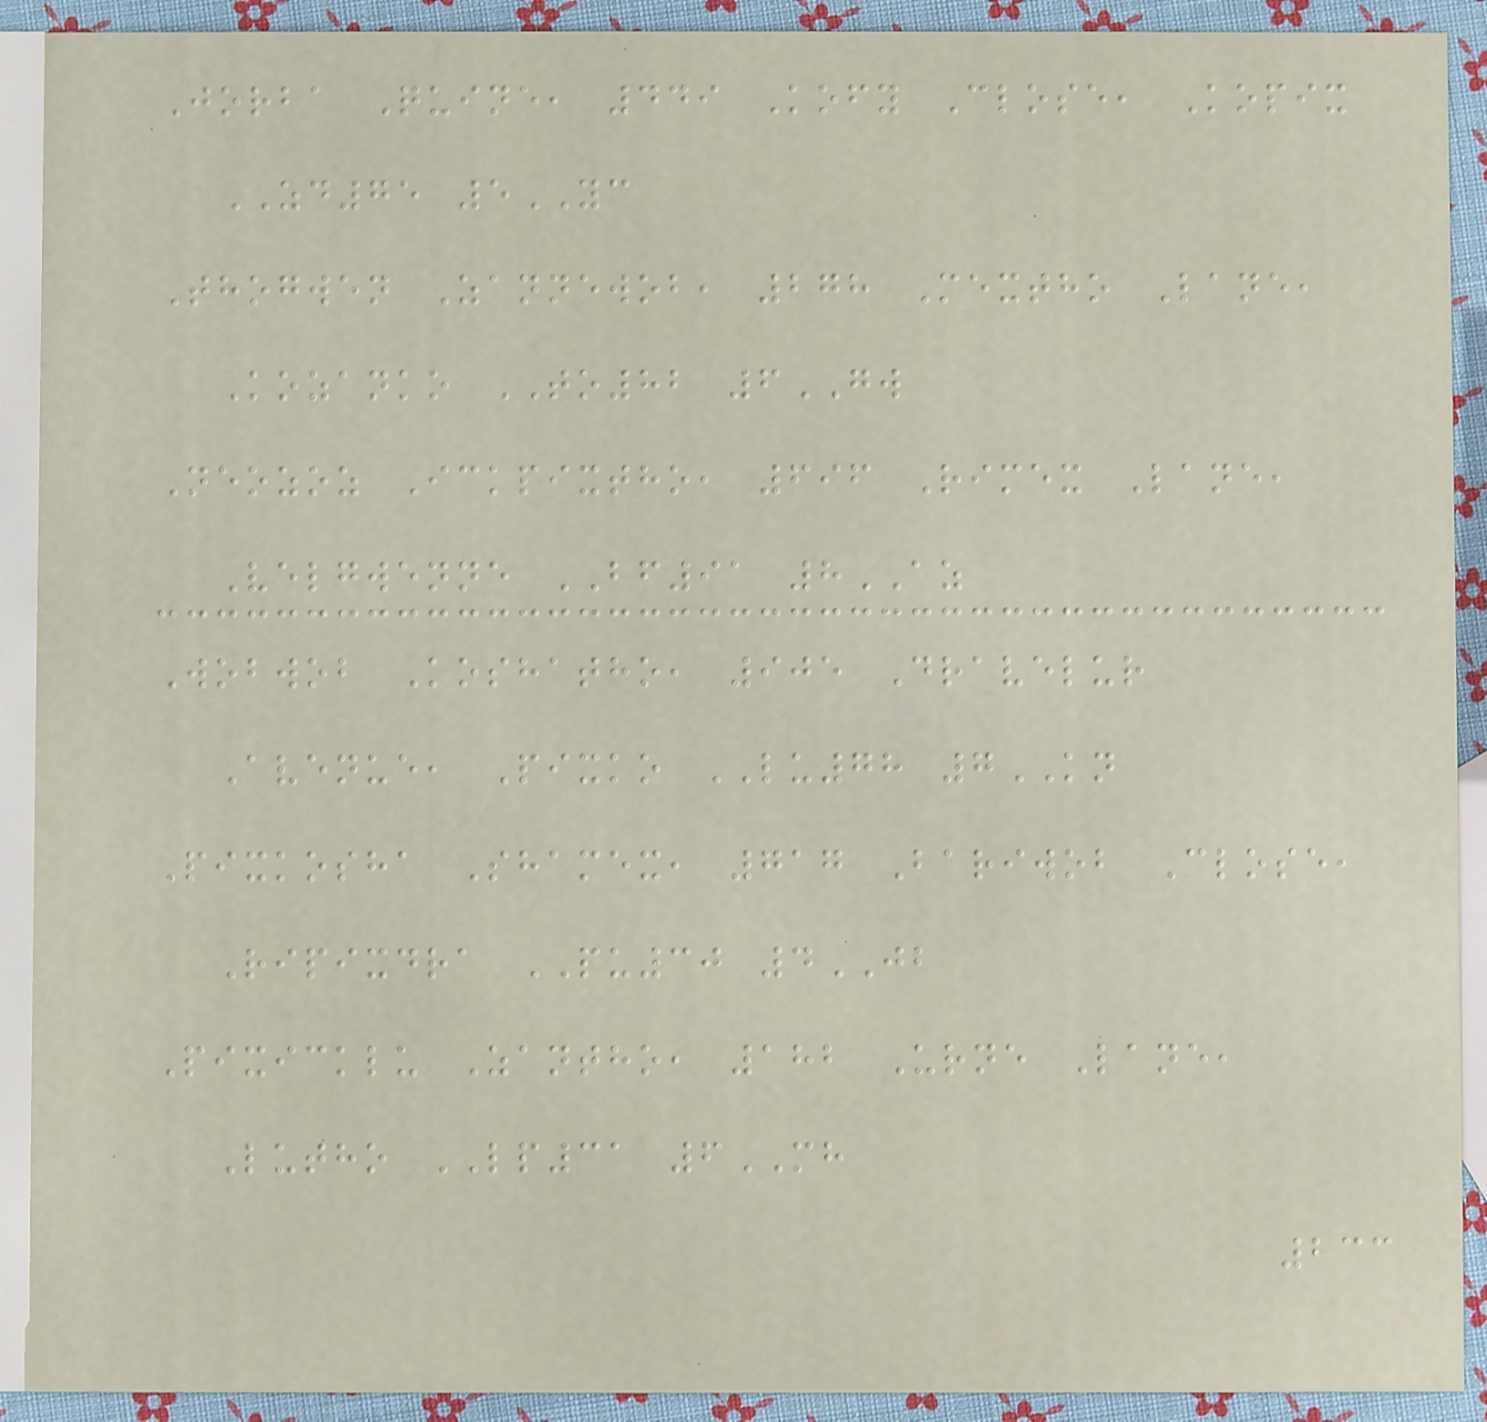Jorba Quine, 449 Kofy Close, Kopix
ZD75 5YC
Thogwen Zannewob, 278 Mextho Lane,
Kozanko TO82 6GW
Neozoz Ickpixtho, 696 Rimex Lane,
Velgwenne BF91 8AZ
Wobwob Koshatho, 905 Dravelur
Avenue, Pixko LU78 7KN
Pixkosha Shamex, 717 Bariwob Close,
Ripixdra PU30 4JB
Pixicklu Zantho, 182 Urne Lane,
Lutho LP31 6MH
233
